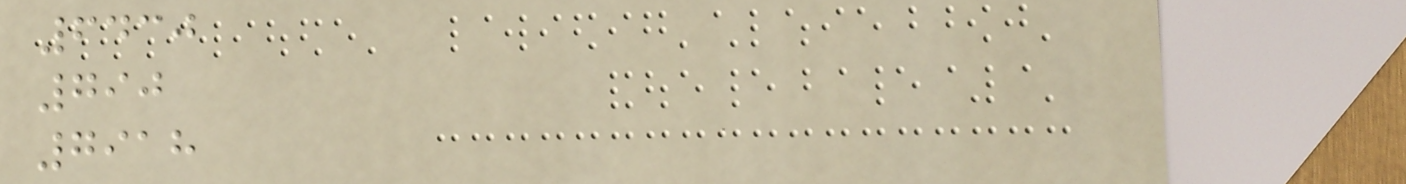6430
790
7918
